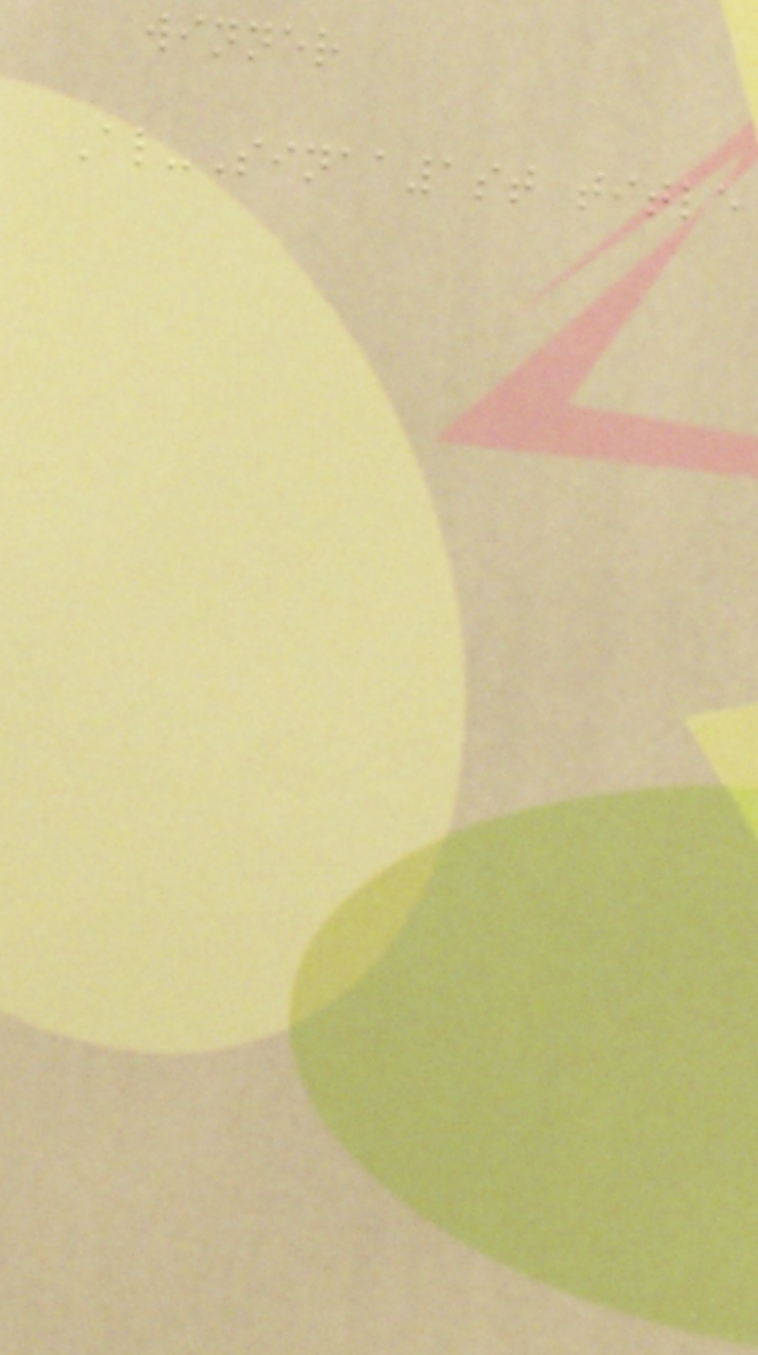winner
Al-Sinaa1st title
